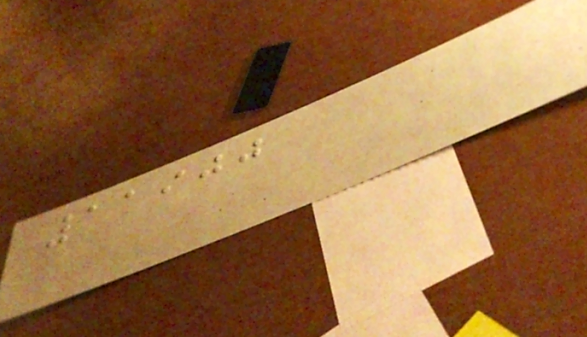11900
